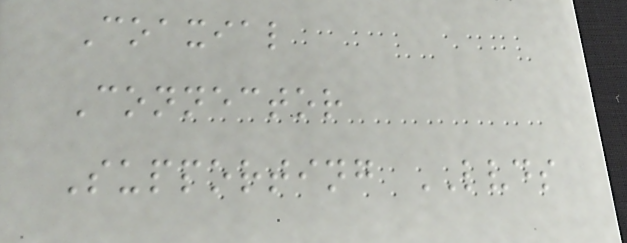Coaxial
Connector
Supporting LVDS
